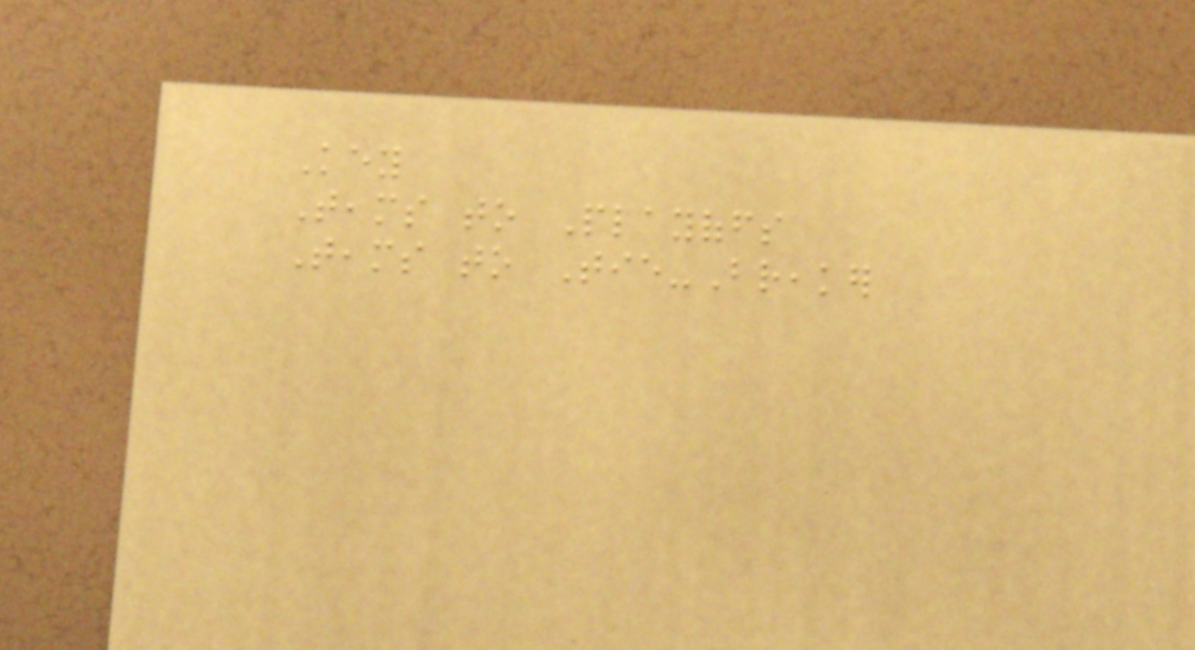Key
Teams to Playoffs
Teams to Tie-Breaker
